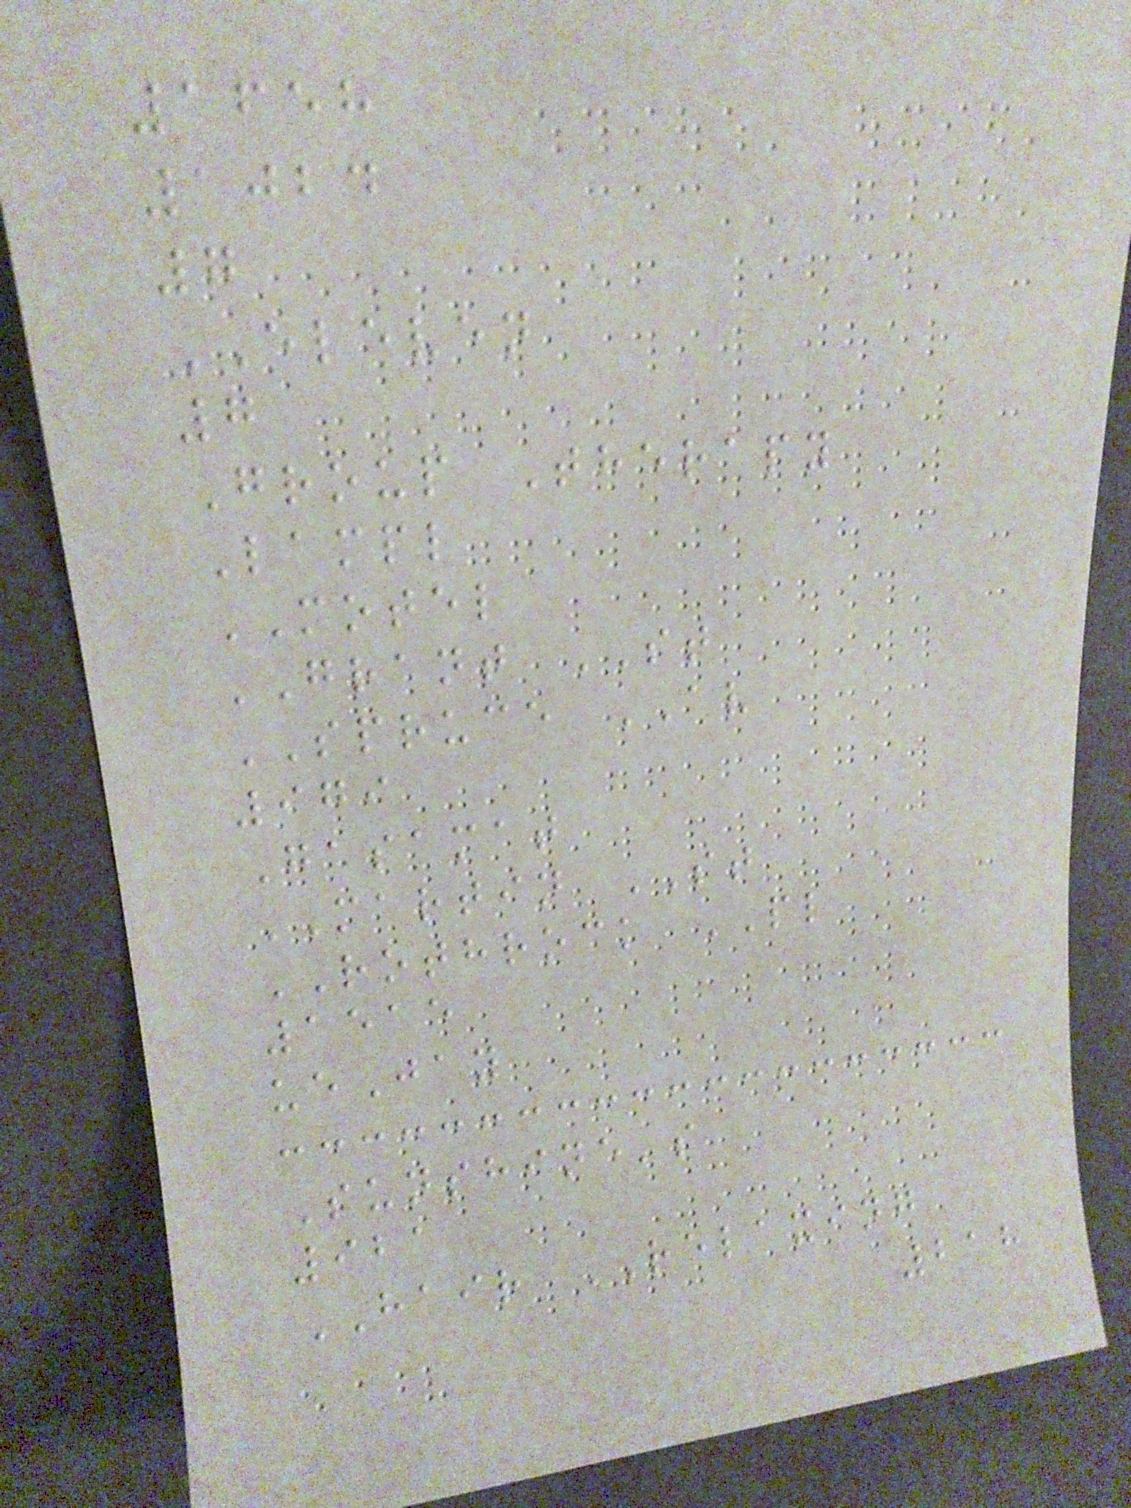1658
1024
7
ELEVEN
7
Group Therapy
Lampl
MOTEL
GRANT ST
SPRUCE AV
979
Gasamat
MARTIN ST
ROTHROCK PL
1515
ueJay
Sunshine's
921
HAIR RELAXING
218
